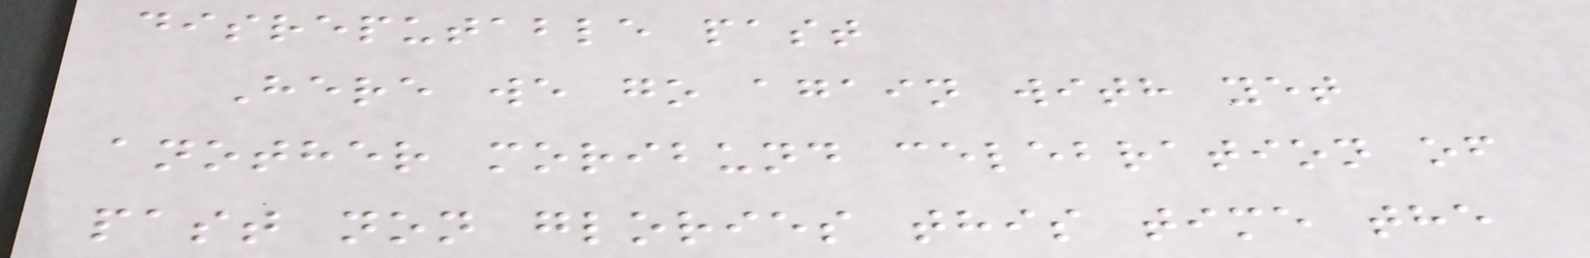disreputable past
Here we go again with yet
another moribund celebration of
past non glories this time the
